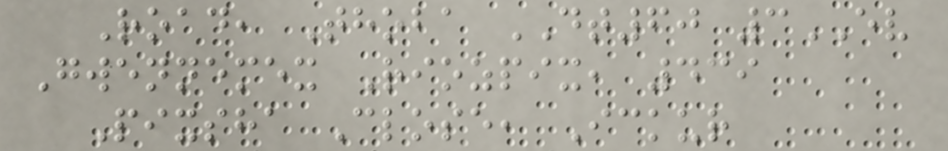Road, Thoba DT60 3EV
Gwennemex Riozpix, 439
Pixsha Close, Ickur
